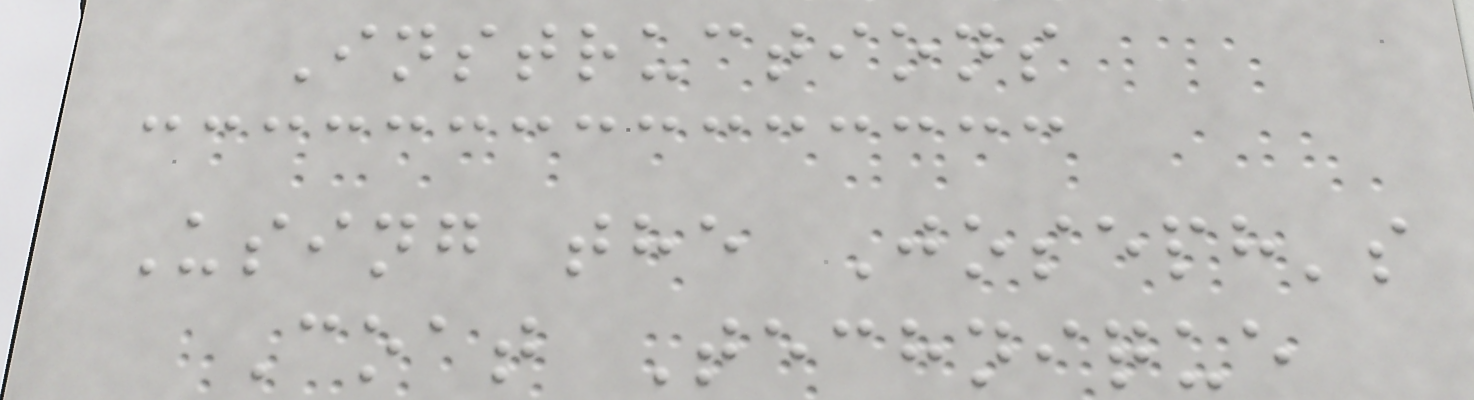Instructions
Using the Joseph's
Coat Technique
